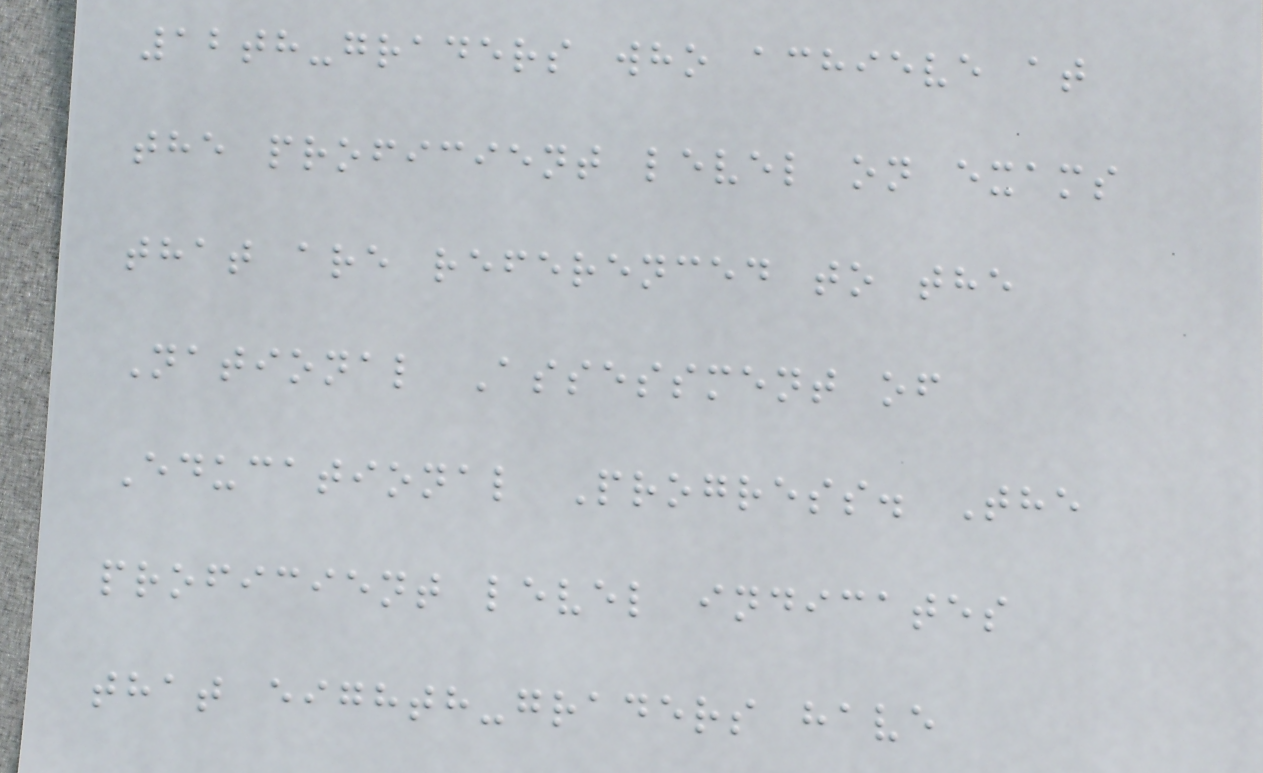12th-graders who achieve at
the proficient level on exams
that are referenced to the
National Assessment of
Educational Progress. The
proficient level indicates
that eighth-graders have
